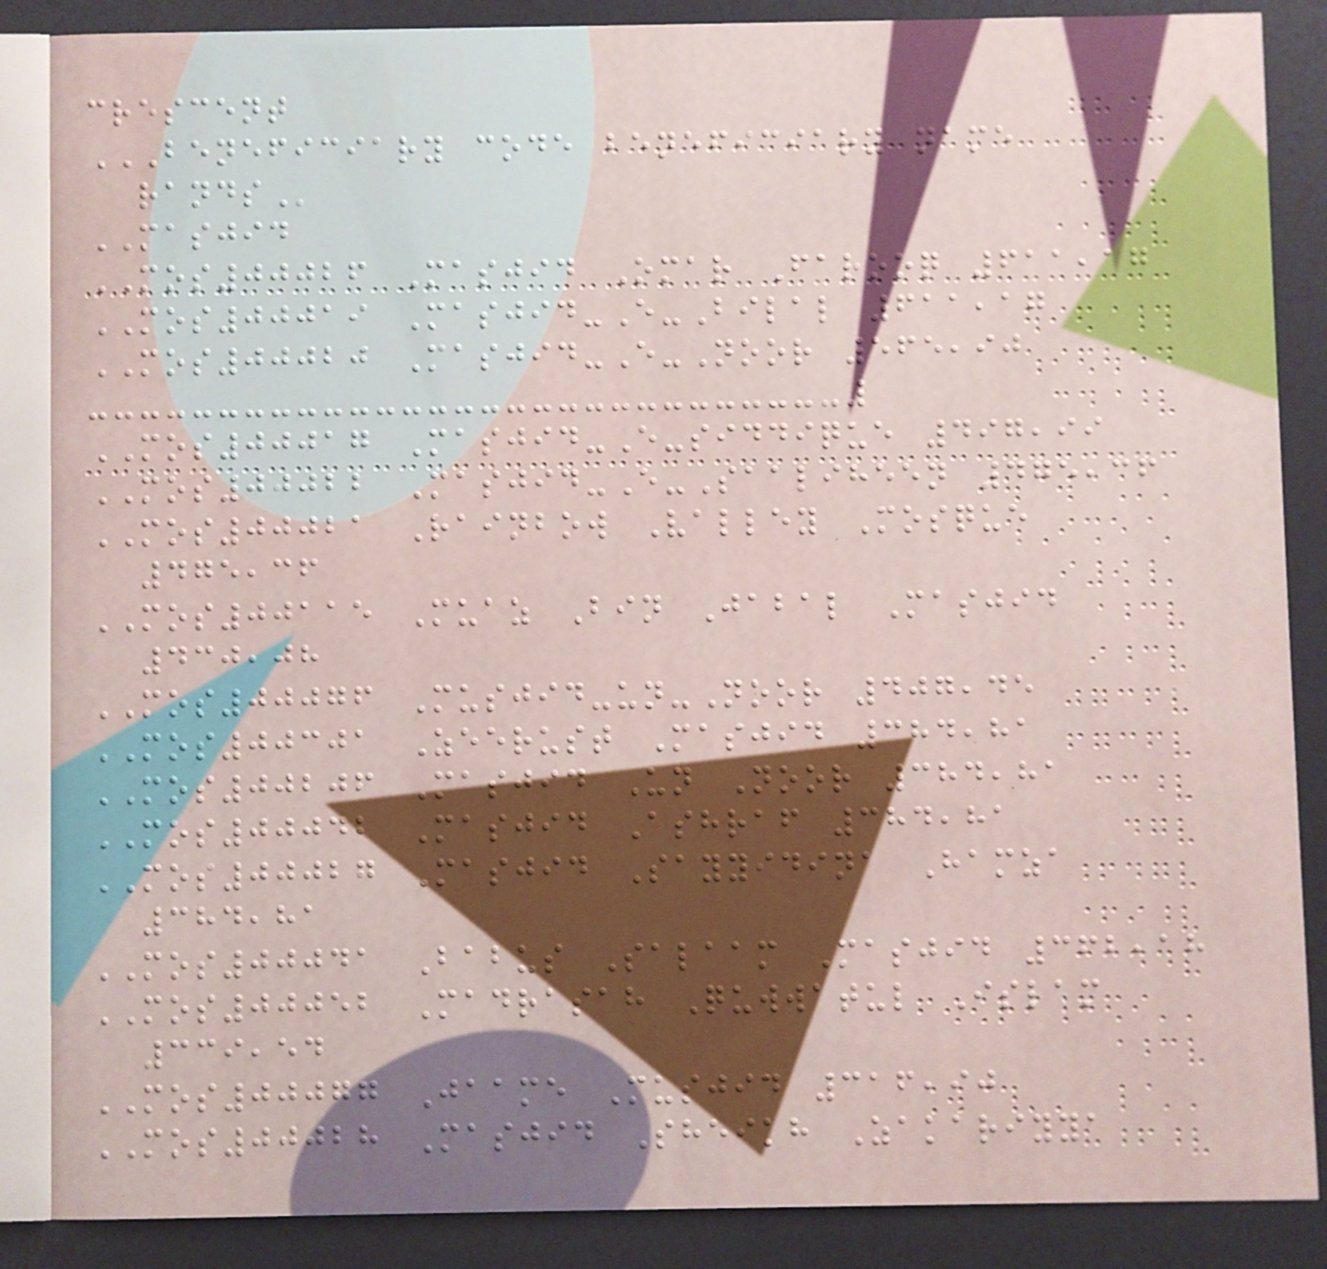crescent
BENEFICIARY CODE BENEFICIARY NAME
RANDS
MASJID
MOS00026 Masjid Omar Farooq 611,17
MOS00019 Masjid-E-Bilal 611,17
MOS00020 Masjid-E-Noor 565,90
MOS00017 Masjid-E-siddique 497,99
MOS00022 Masjid-E-Saaliheen 475,36
MOS00021 Rainbow Valley Mosque
475,36
MOS00115 Muaz Bin Jabal Masjid
430,08
MOS00076 Musjid-un-Noor 407,45
MOS00301 Zeerust Masjid 384,81
MOS00206 Masjid Un Noor 384,81
MOS00042 Masjid Ashraf 384,81
MOS00027 Masjid Sayyidina Hamza
384,81
MOS00041 Babus Salaam Masjid 362,18
MOS00052 Madrasah Quwwatul Islam
339,54
MOS00077 Jaame Musjid 316,90
MOS00028 Masjid Sheikh Zakariyya
